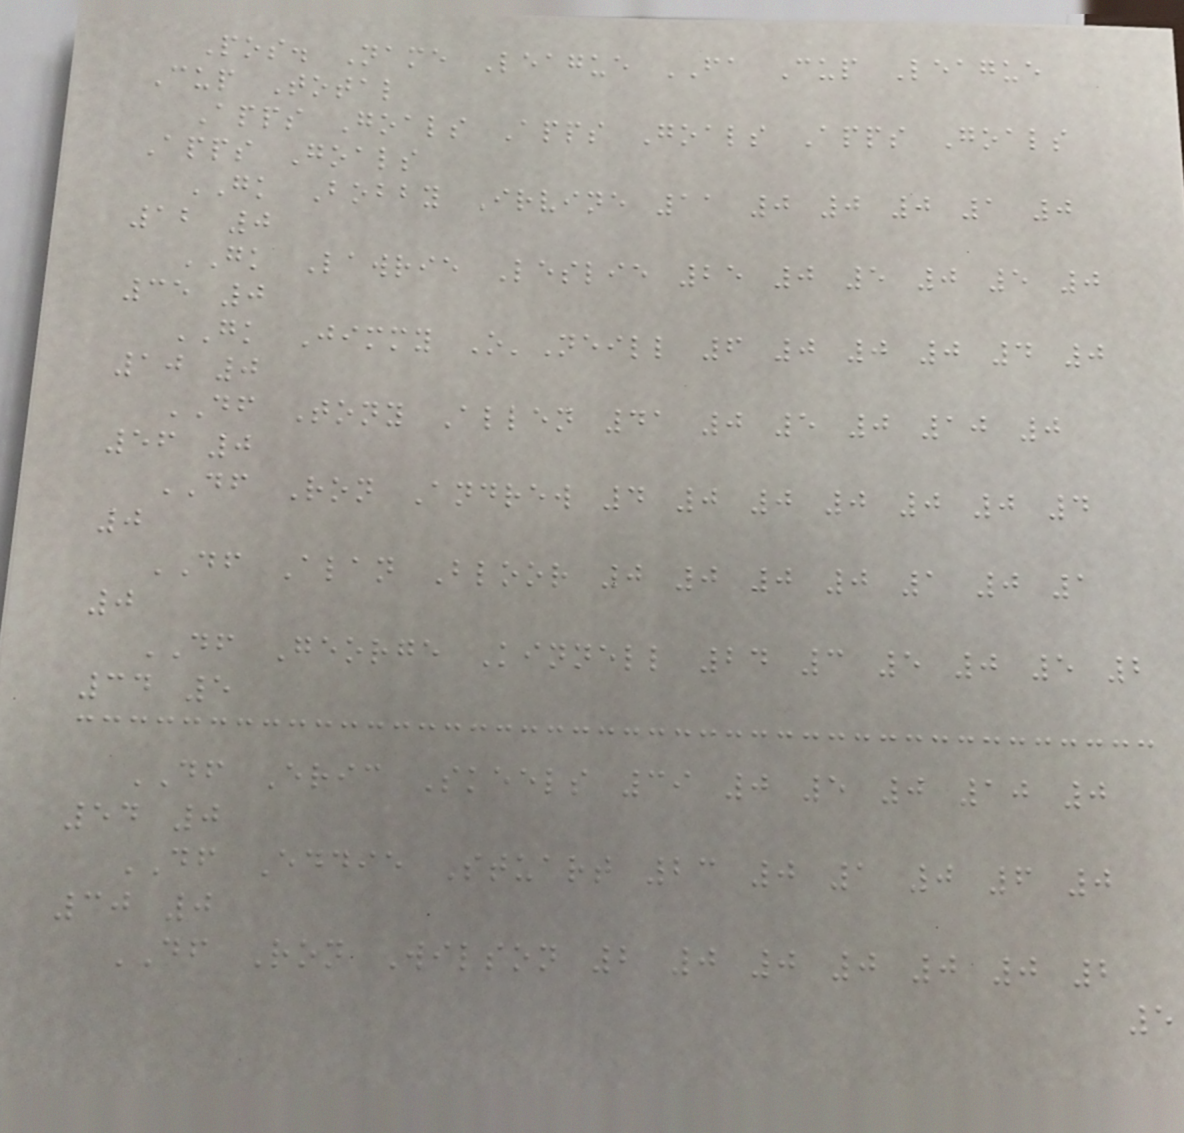Pos. Name League FA Cup League
Cup Total
Apps Goals Apps Goals Apps Goals
Apps Goals
GK Bobby Irvine 11 0 0 0 1 0
12 0
GK Lawrie Leslie 25 0 5 0 5 0
35 0
GK Jimmy O'Neill 6 0 0 0 4 0
10 0
DF Tony Allen 41 0 5 0 10 0
56 0
DF Ron Andrew 4 0 0 0 0 0 4
0
DF Alan Bloor 0 0 0 0 1 0 1
0
DF George Kinnell 24 3 5 0 5 2
34 5
DF Eric Skeels 39 0 5 0 10 0
54 0
DF Eddie Stuart 23 0 1 0 6 0
30 0
DF Ron Wilson 2 0 0 0 0 0 2
5
